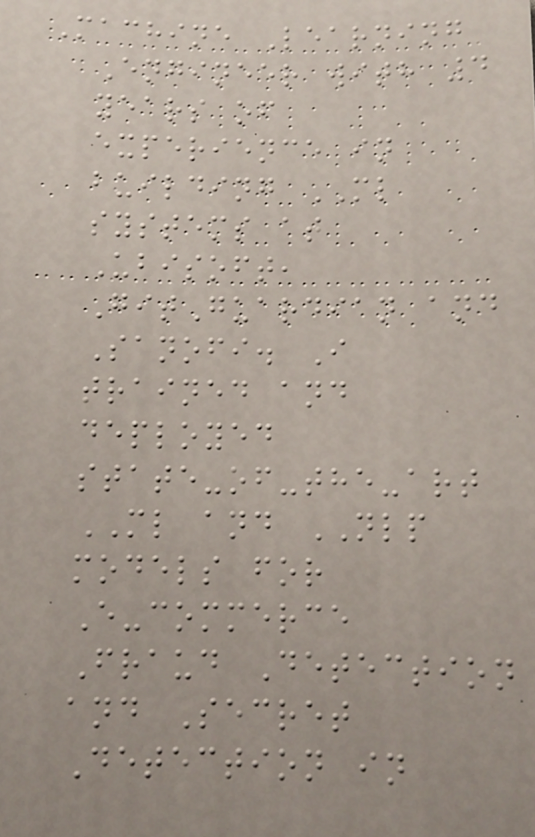Machine Learning
Engineer with 4
years of
experience in
building ML
systems at
Ubisoft,
GitGuardian and
Sanofi. I
trained and
deployed
state-of-the-art
ML and NLP
models for
E-commerce
Fraud Detection
and Secret
Detection in
